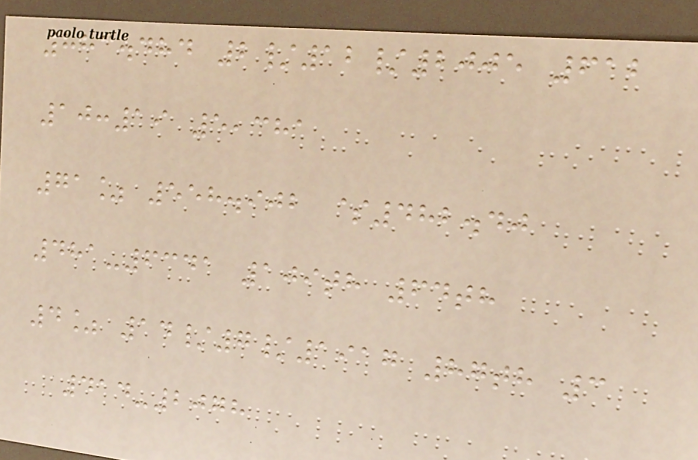883.484 2/12/2005 612
10:19 5,381
71% 558.902 $482.40
481-6341 109th 64th
4% 14/7/1917 87th 3
414-2078
